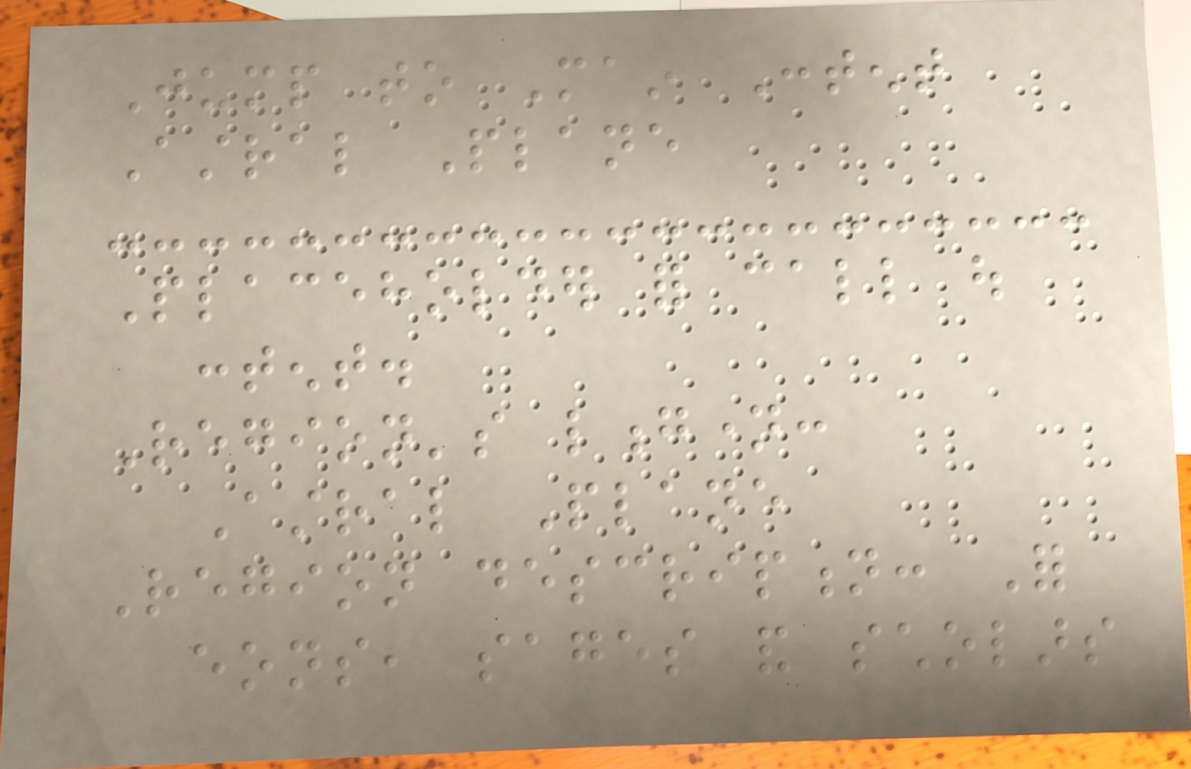Jump to Main Content
Astral Plane
Placeholder for call out
content.
Region's longname:
Astral Plane
Region description: For
eons, sages and scholars
